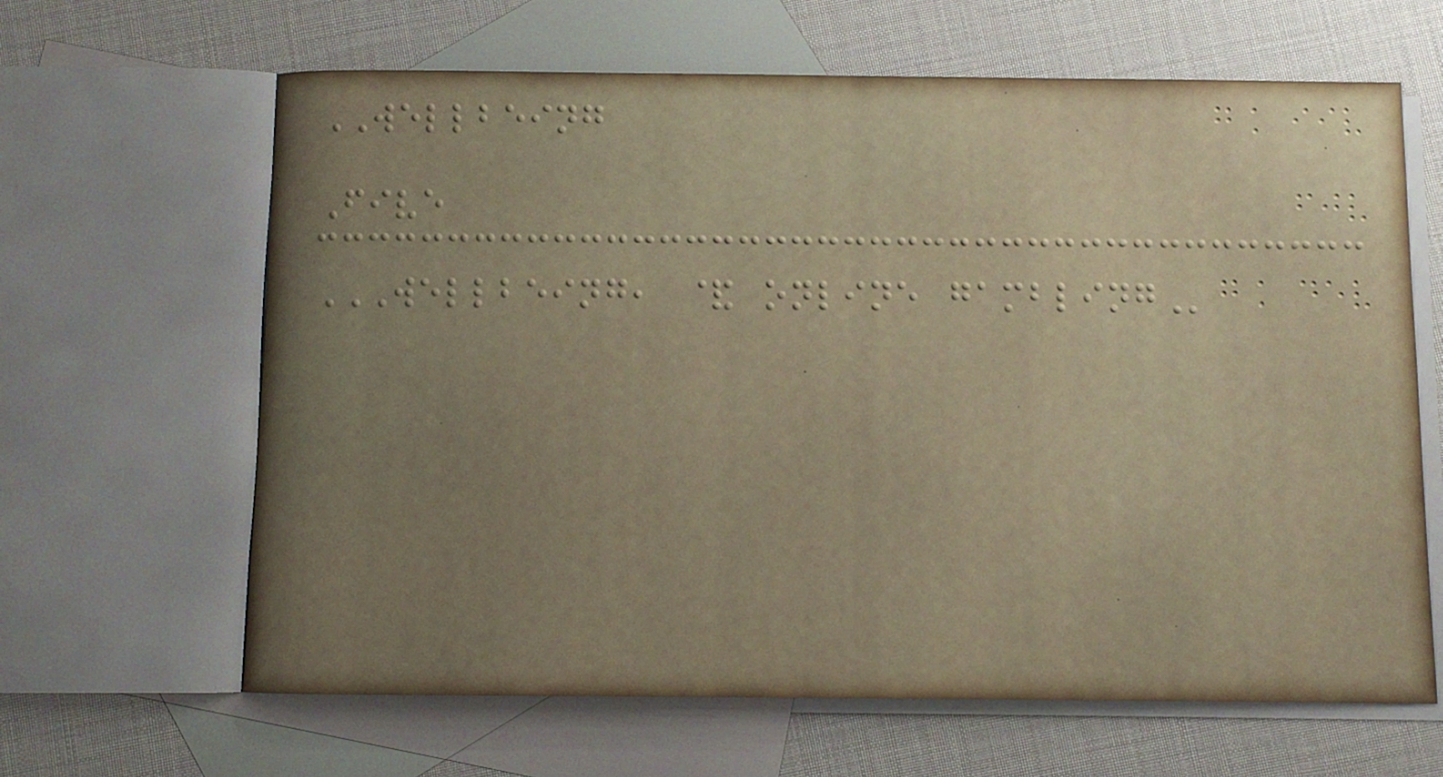WELLBEING
Five
WELLBEING, & ONLINE GAMBLING
